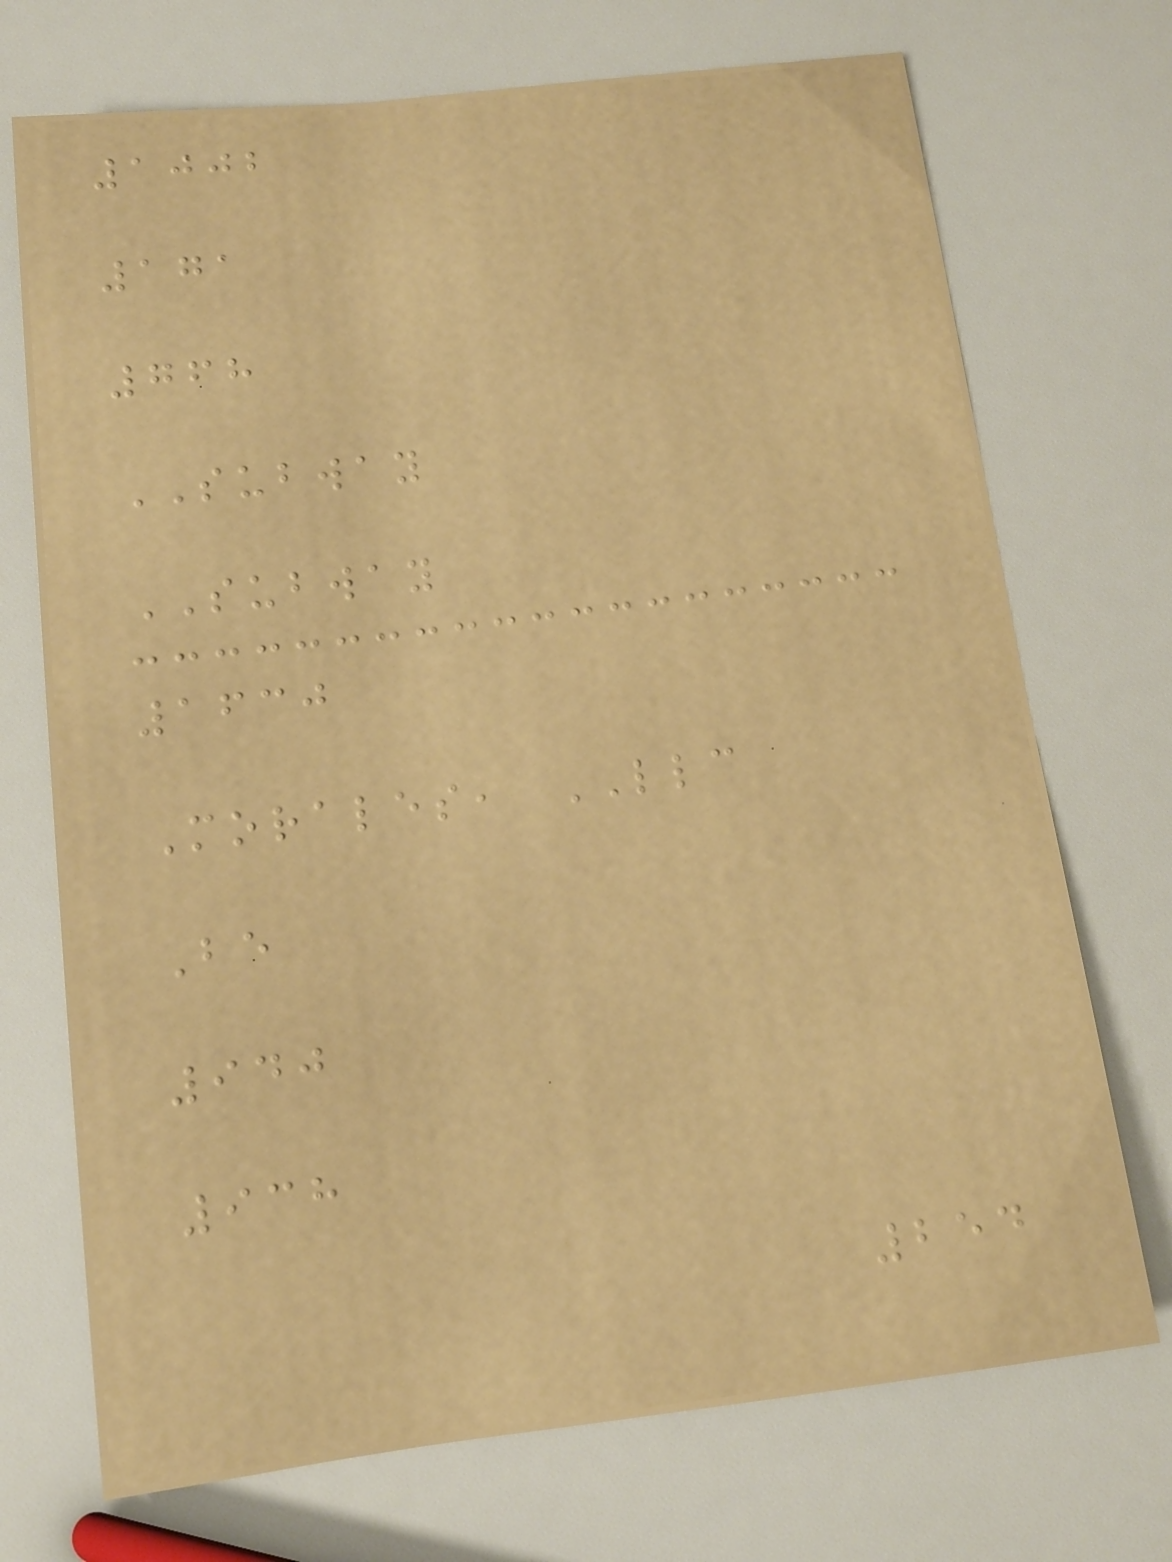1002
171
768
SUBWAY
SUBWAY
1630
Morales, LLC
Be
940
938
254
